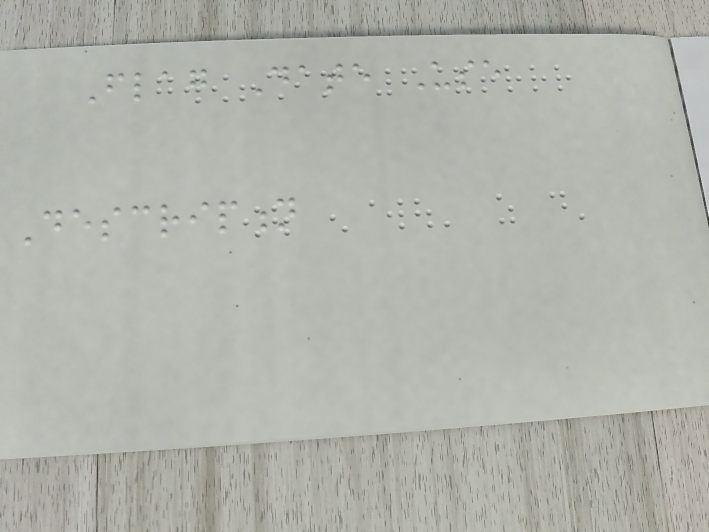Flag Date Use
Description
